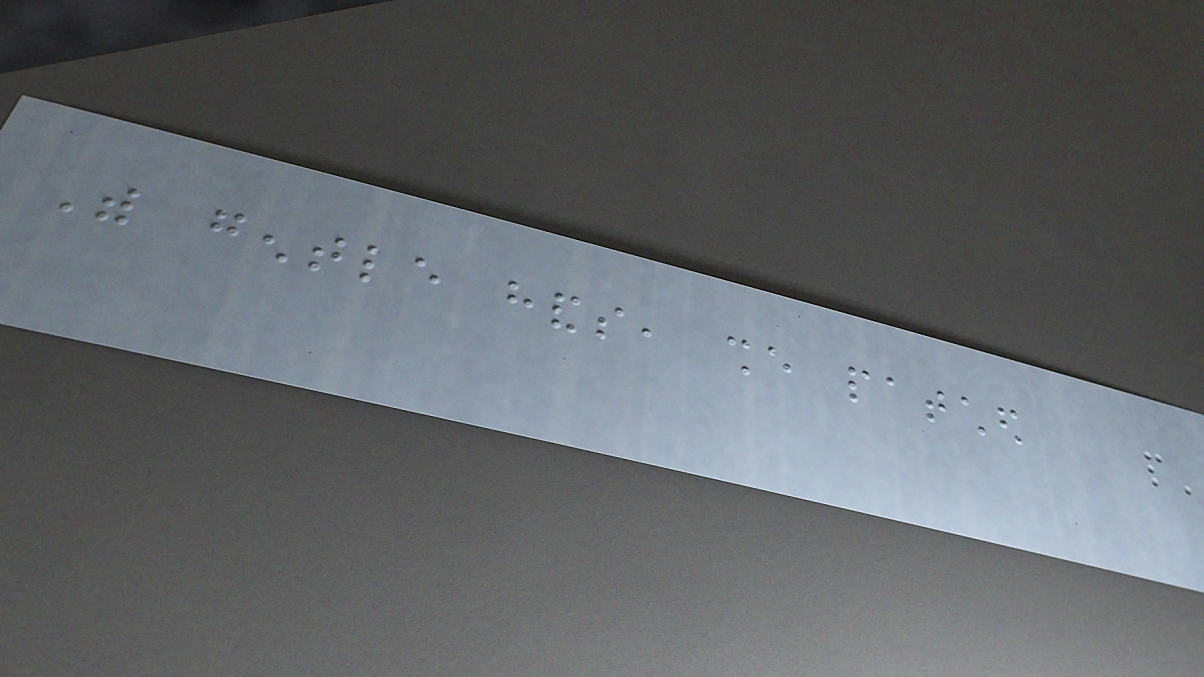With gentle hands, she patched
